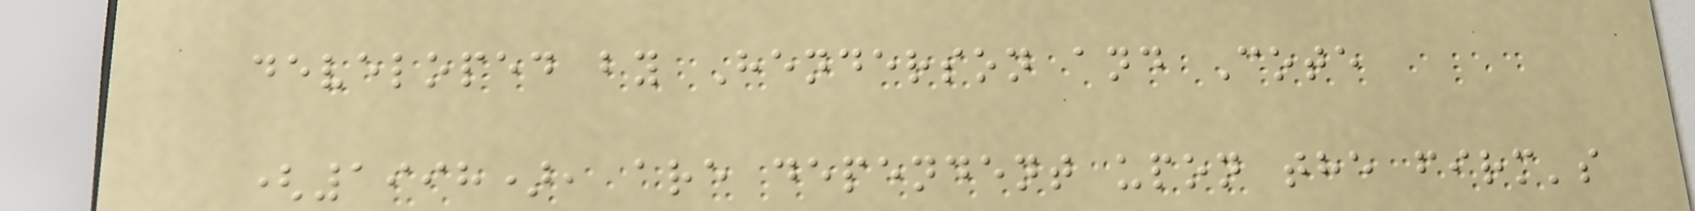developed by Henderson and Cote
(1998), are dependent upon the firm's
